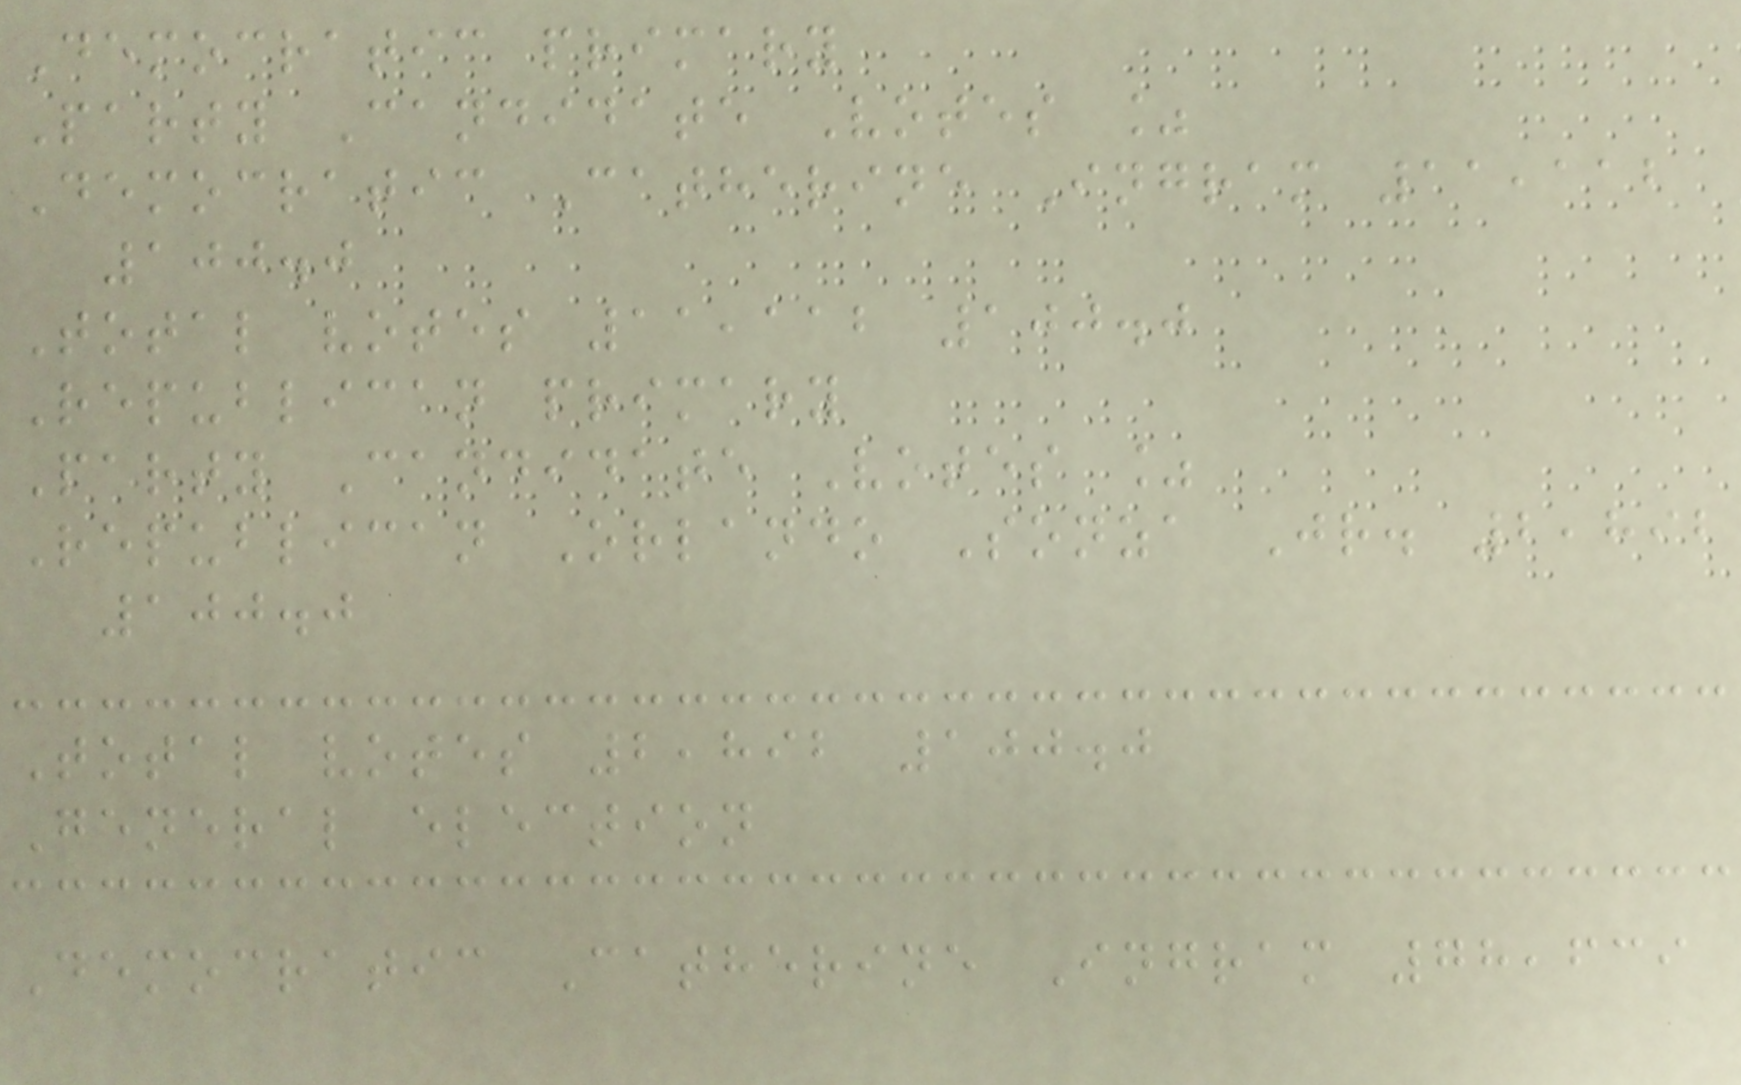Democratic primary
Party Candidate Votes %
Democratic Catherine Ingram 11,112
100.0
Total votes 11,112 100.0
Republican primary
Party Candidate Votes %
Republican Orlando Sonza Jr. 2,892
100.0
Total votes 2,892 100.0
General election
Democratic Catherine Ingram 78,639
